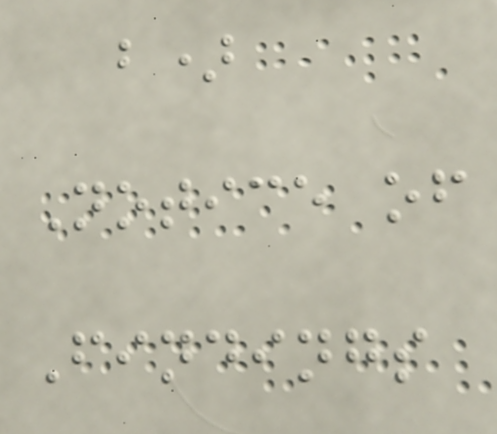b)
Notice of
Findings
